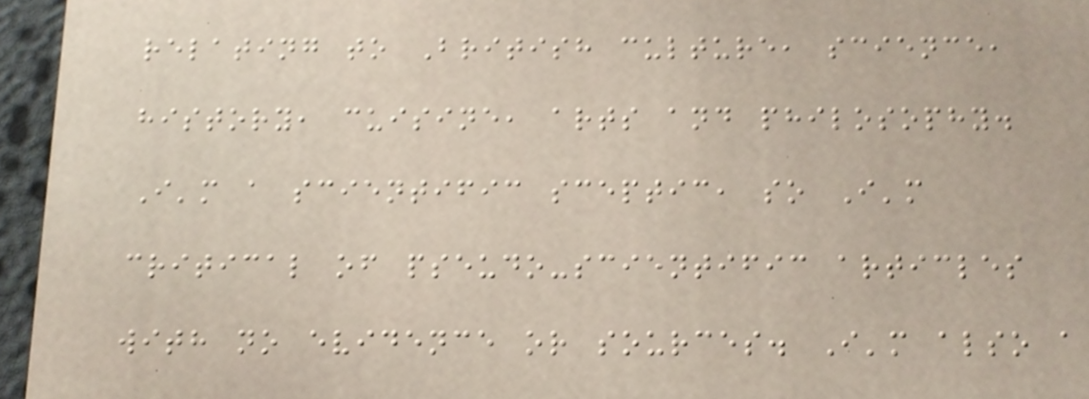relating to British culture, science,
history, cuisine, arts and philosophy.
I'm a scientific sceptic, so I'm
critical of pseudo-scientific articles
with no evidence or sources. I'm also a
